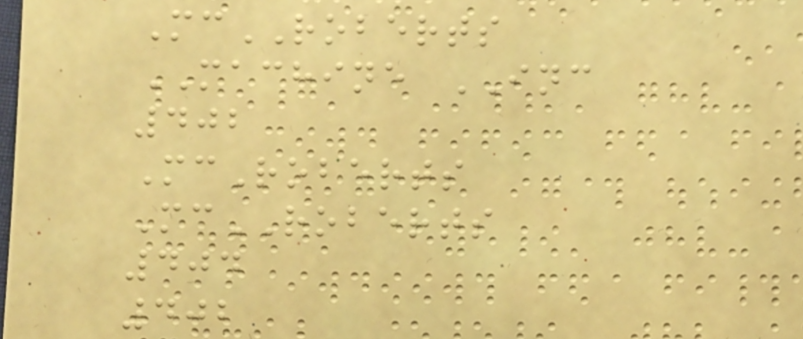McROBERTS
MACHINE INC
402
McRoberts
McROBERTS
404
402
